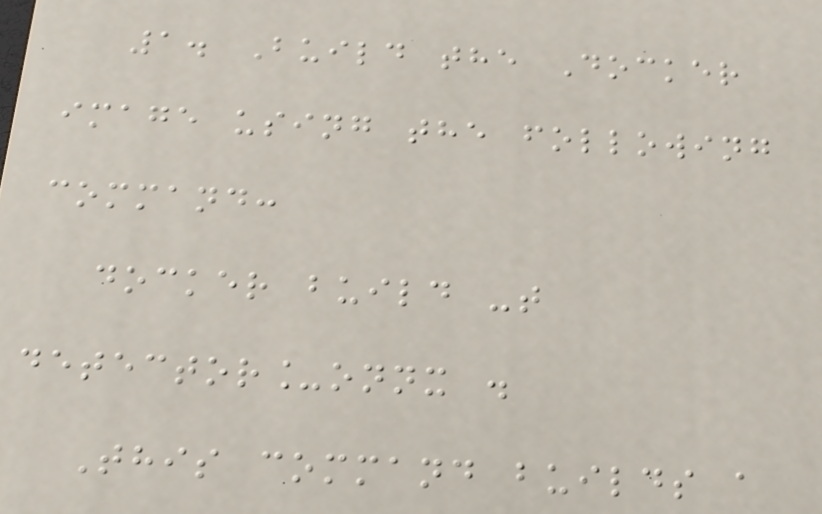1. Build the Docker
image using the following
command:
docker build -t
detector_onnx .
This command builds a
